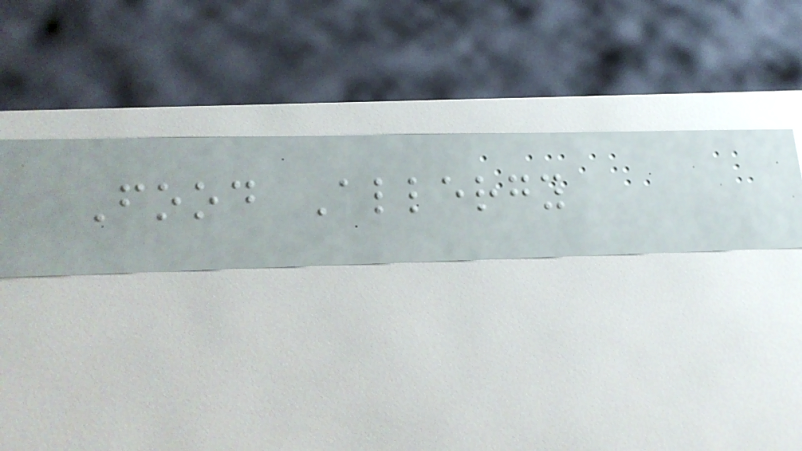Food Allergy
